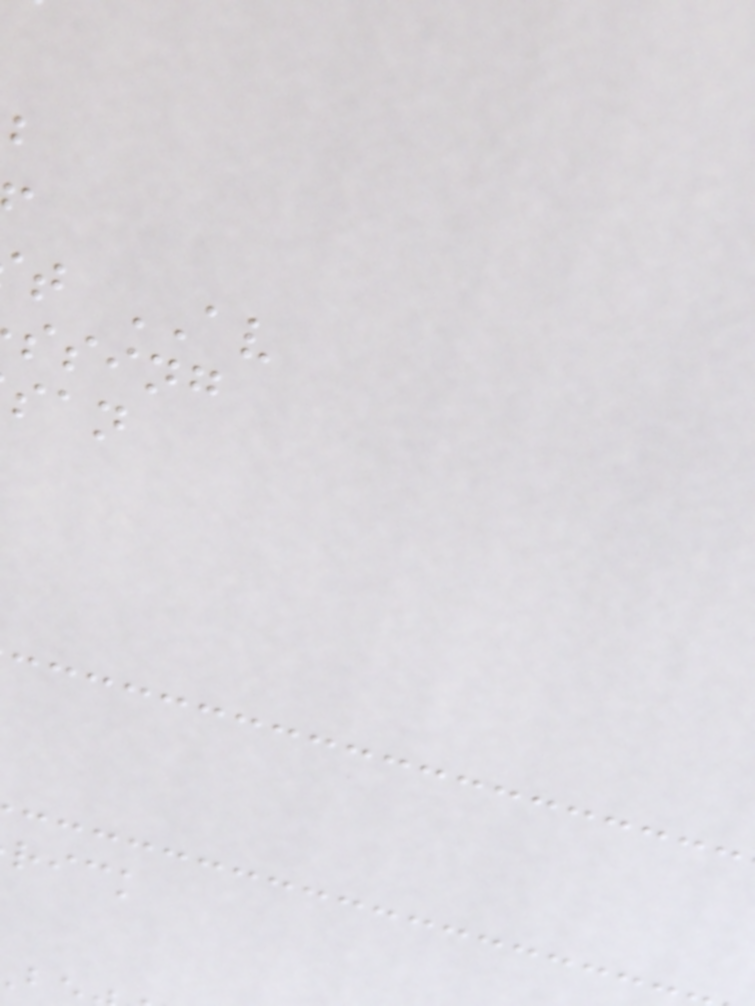t AV
ssing
rick
